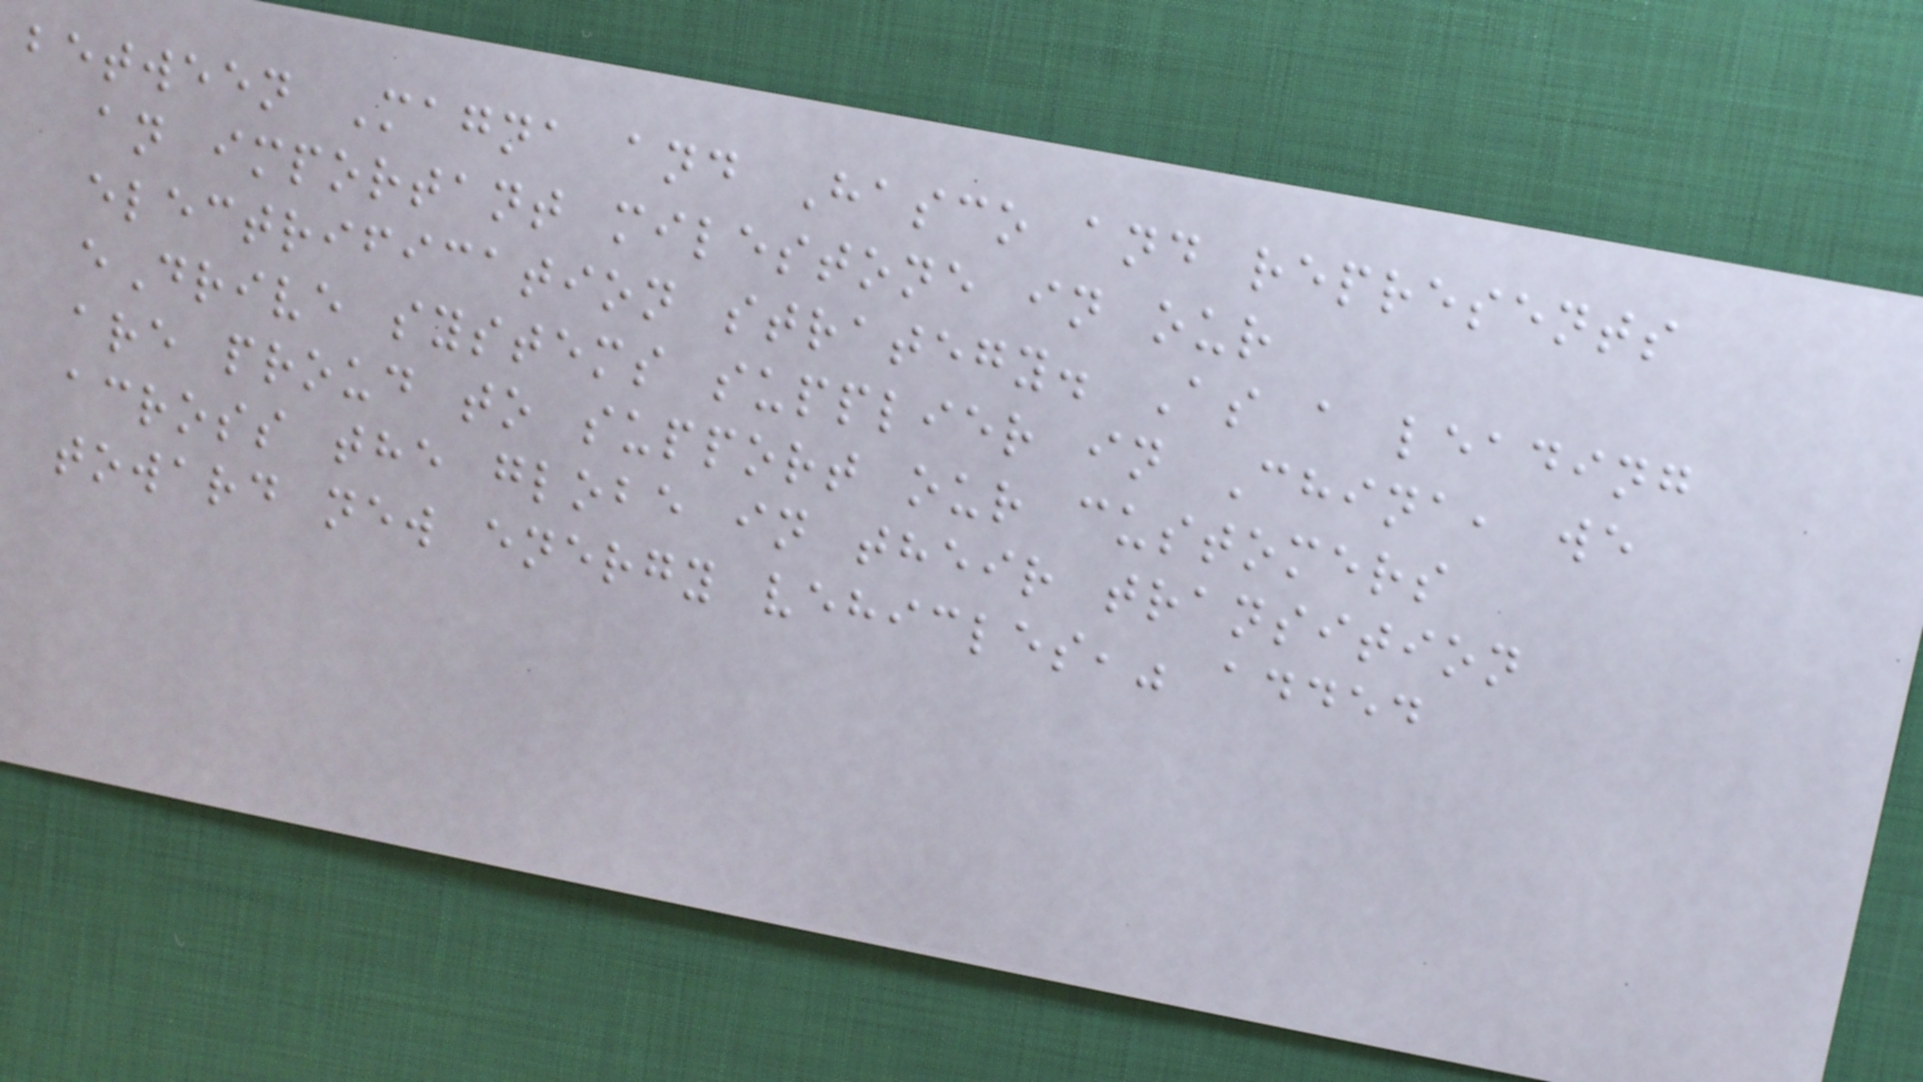between Magna and Hasco and represents
an important milestone in our
electrification strategy. As a leading
eDrive systems supplier in China, we
are proud to support our customers
across the globe in their transition
toward new energy vehicles," added
